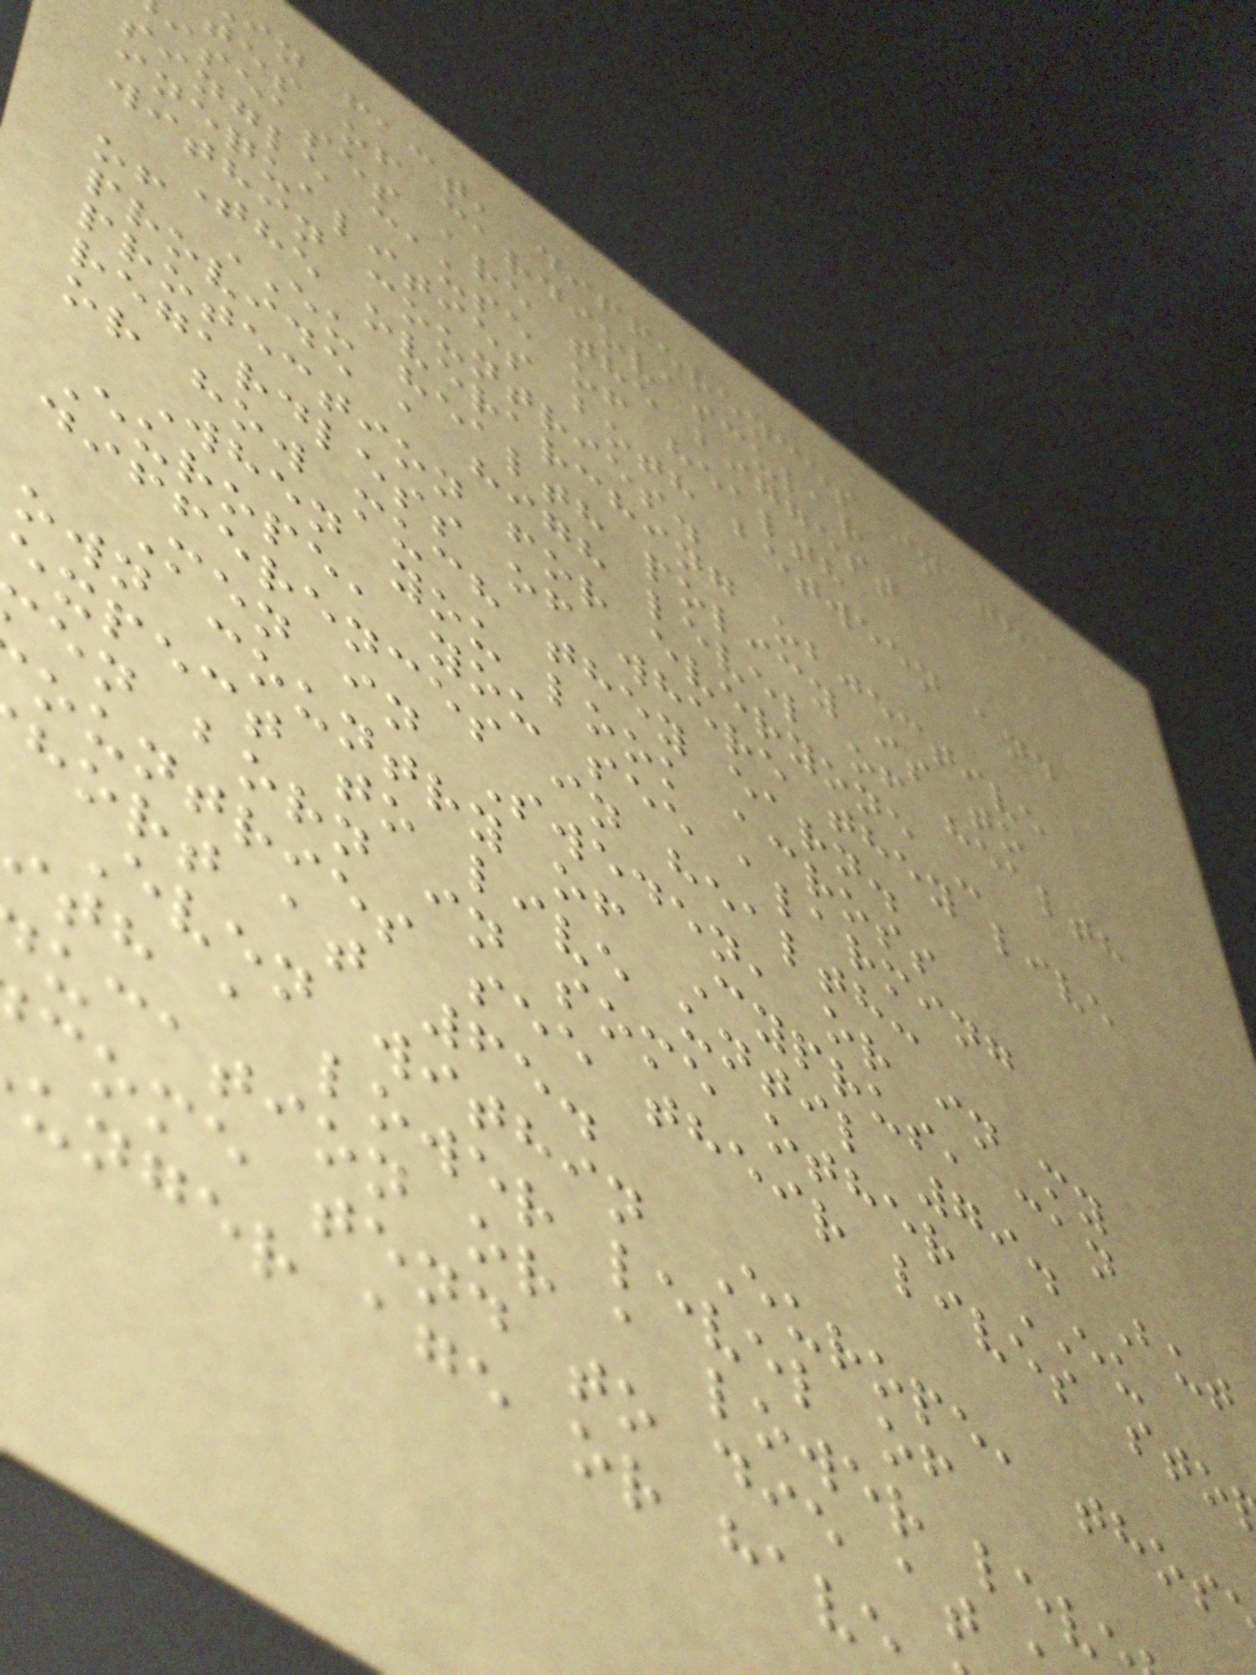in fact, differences in the
tes of cardiovascular
iseases are the biggest
single cause of health
inequalities both between and
within countries.
The overarching objective
of EU health policy is to
provide a high level of health
protection for everyone -
regardless of where they live
or how much they earn.
When you look across
Europe, you see alarming
differences in health:
Men in Sweden, or in my
own country of Cyprus, can
expect to live until 79. But
en born in some other EU
ountries see their lives sto
hort at 65.
Even within Europe, thos
th a lower level of
ucation or a lower lev
come tend to die at
unger age or have
